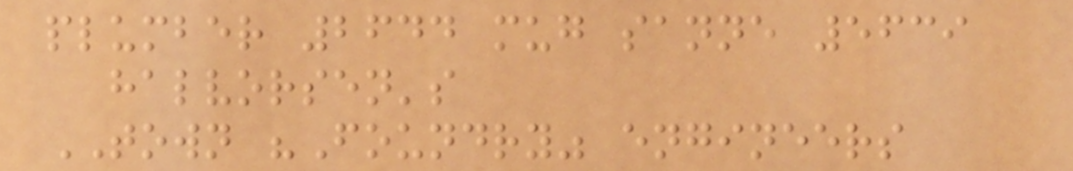plumber 2644 mug sanne 5639
halvorsen's
TOWN "Foundry" engineers
